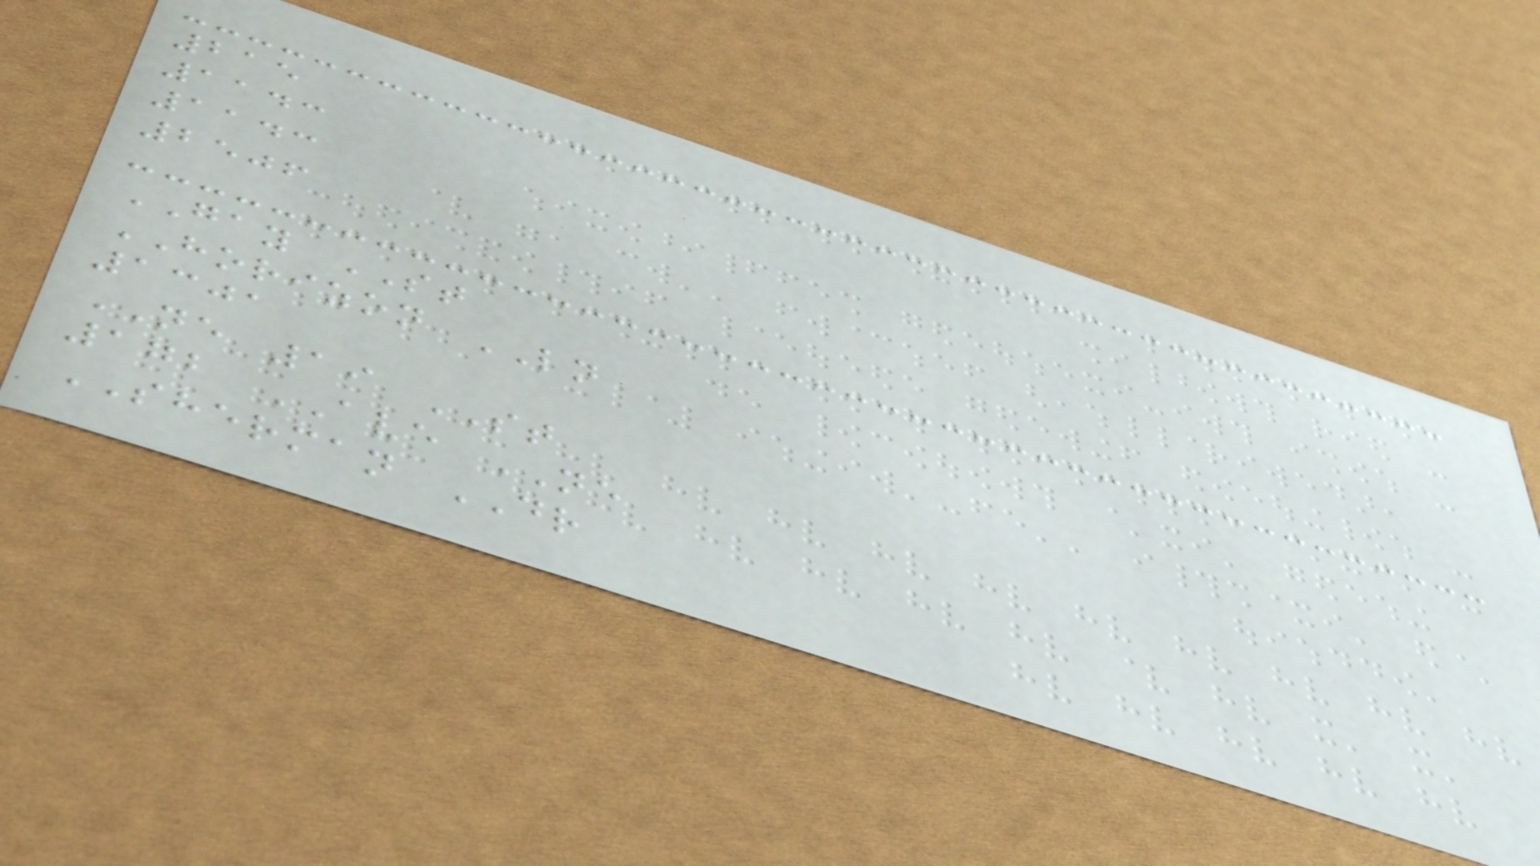215
1143
1143
2506
GAY ST
HORIZON LN
1301
NE 19 ST
172 AVE NE
SHERMAN DR
